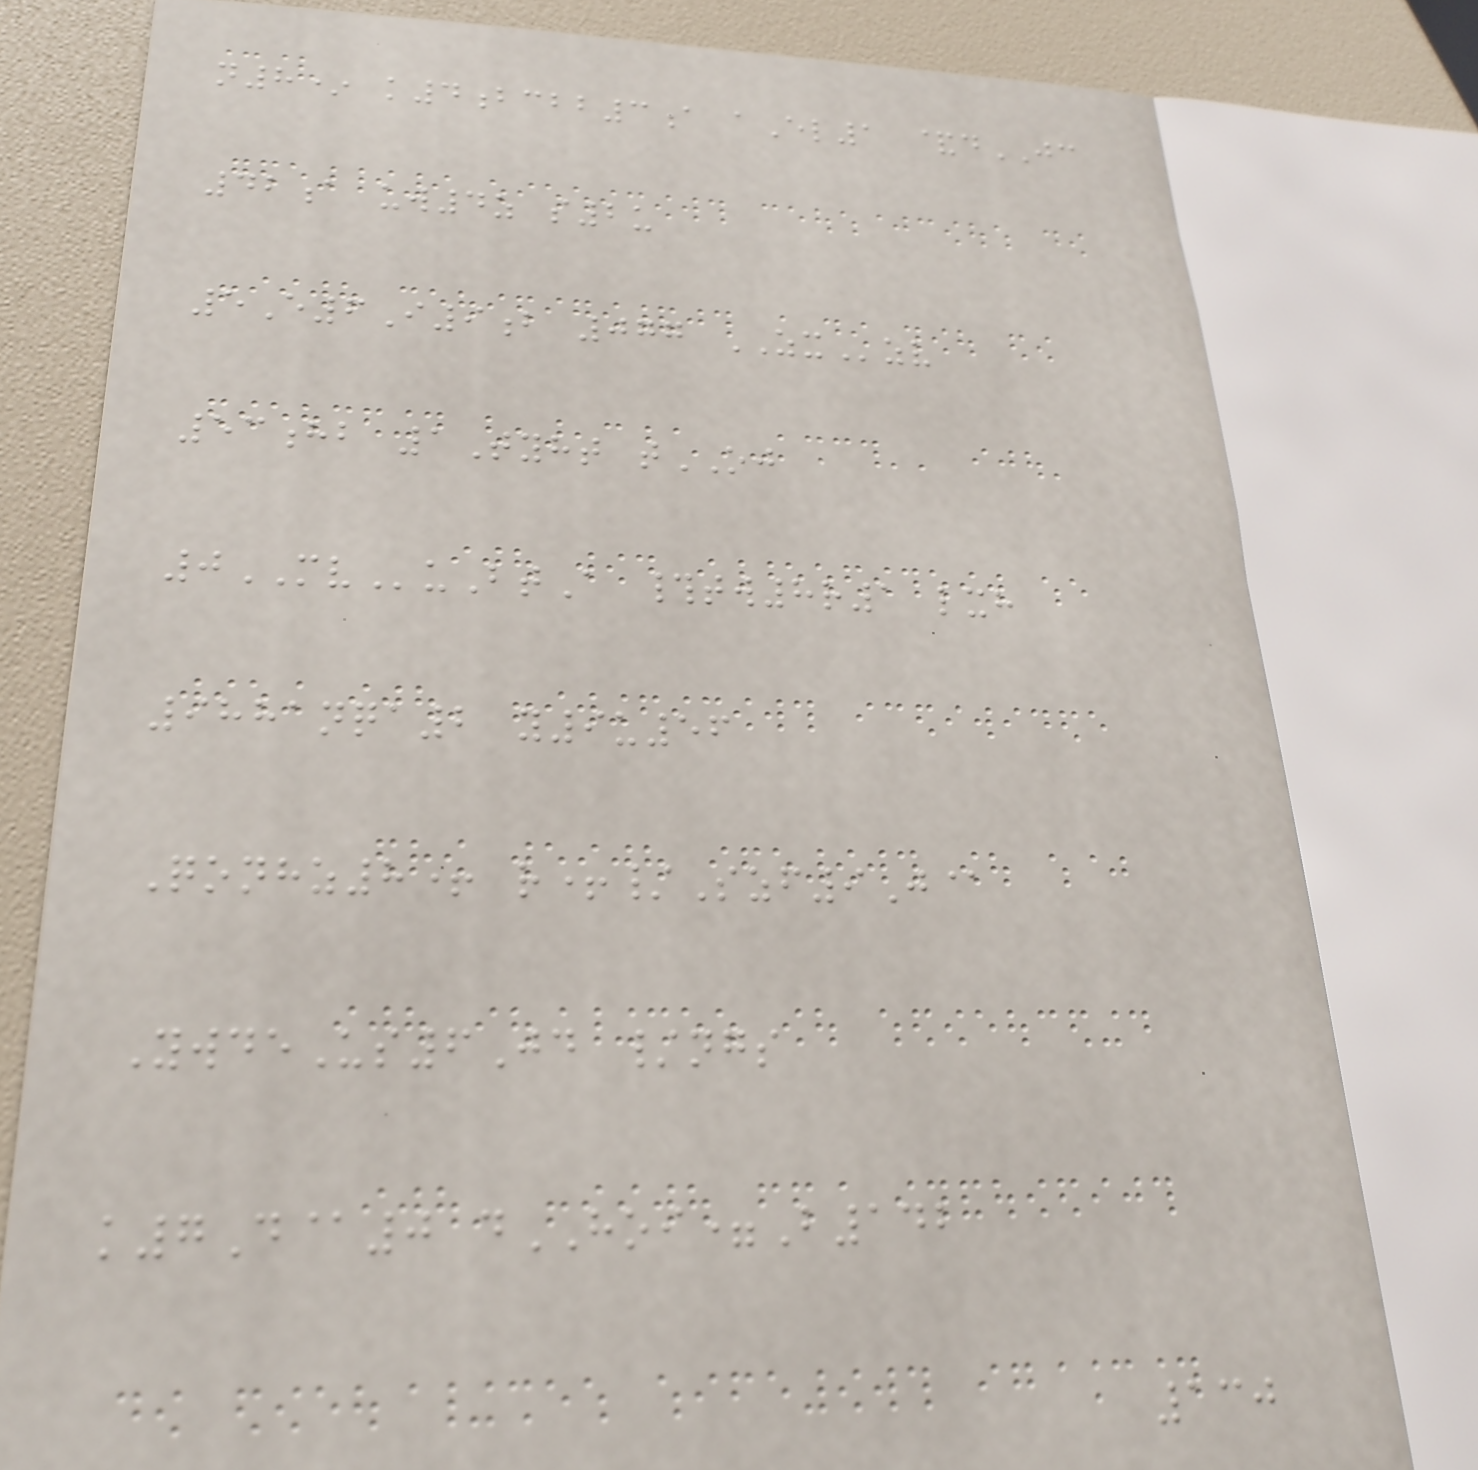n8* k4bcbb3a aEl1 &dJC
42a uw4z s2u
5E6I9b 077 ZXzv
53hb 1Tyht tOJ
0MVuBtA #tw8r1 lxh
9881nqa2 y9u56
Qonhz8+ r+/Szf9J@
YwdeUs6Jd /ngs
k7D@0 dHOI=B142
130
